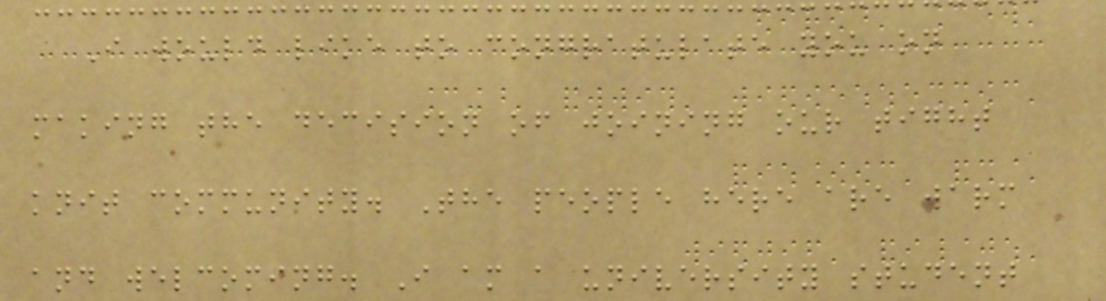I would like to congratulate you on
making the decision of joining our tight
knit community. The people here are warm
and welcoming. I am a university student
